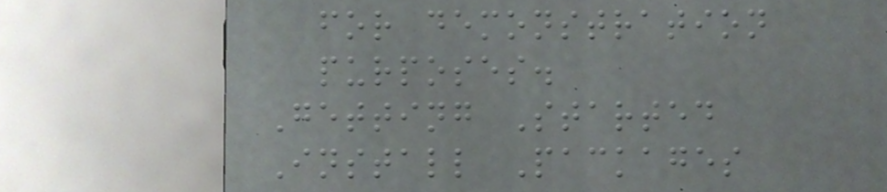for demonstration
purposes.
Getting Started
Install Packages
